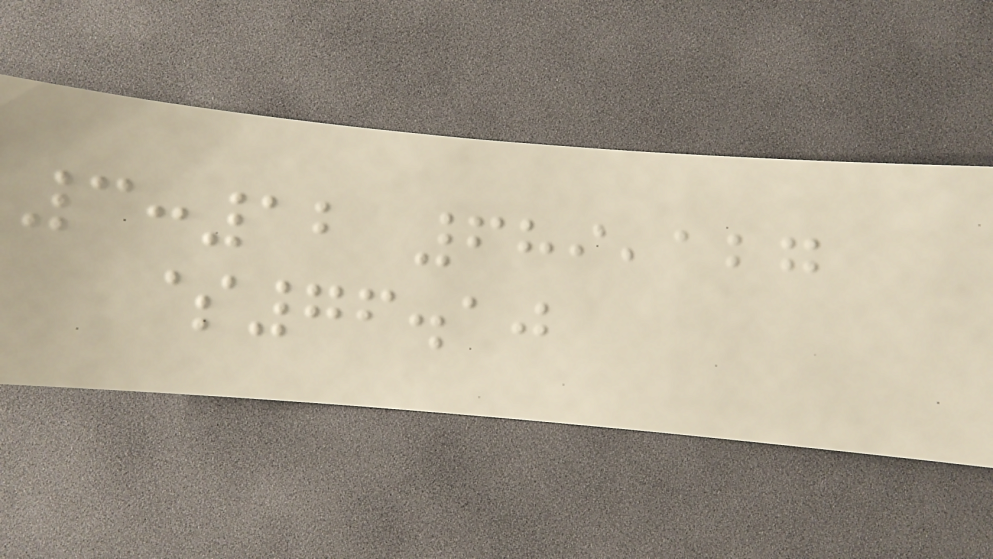3:12 689,127
$76.10
